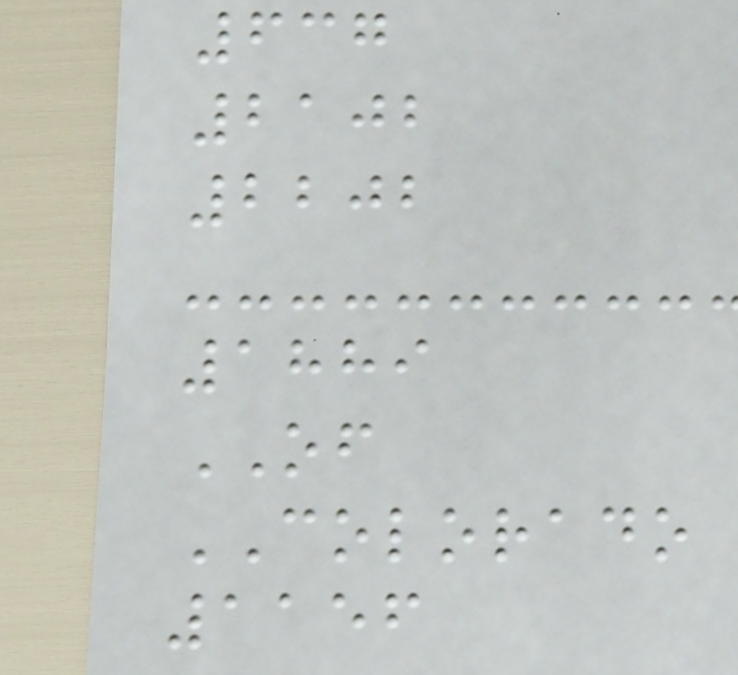637
2102
2202
1889
OF
COLORADO
1156
